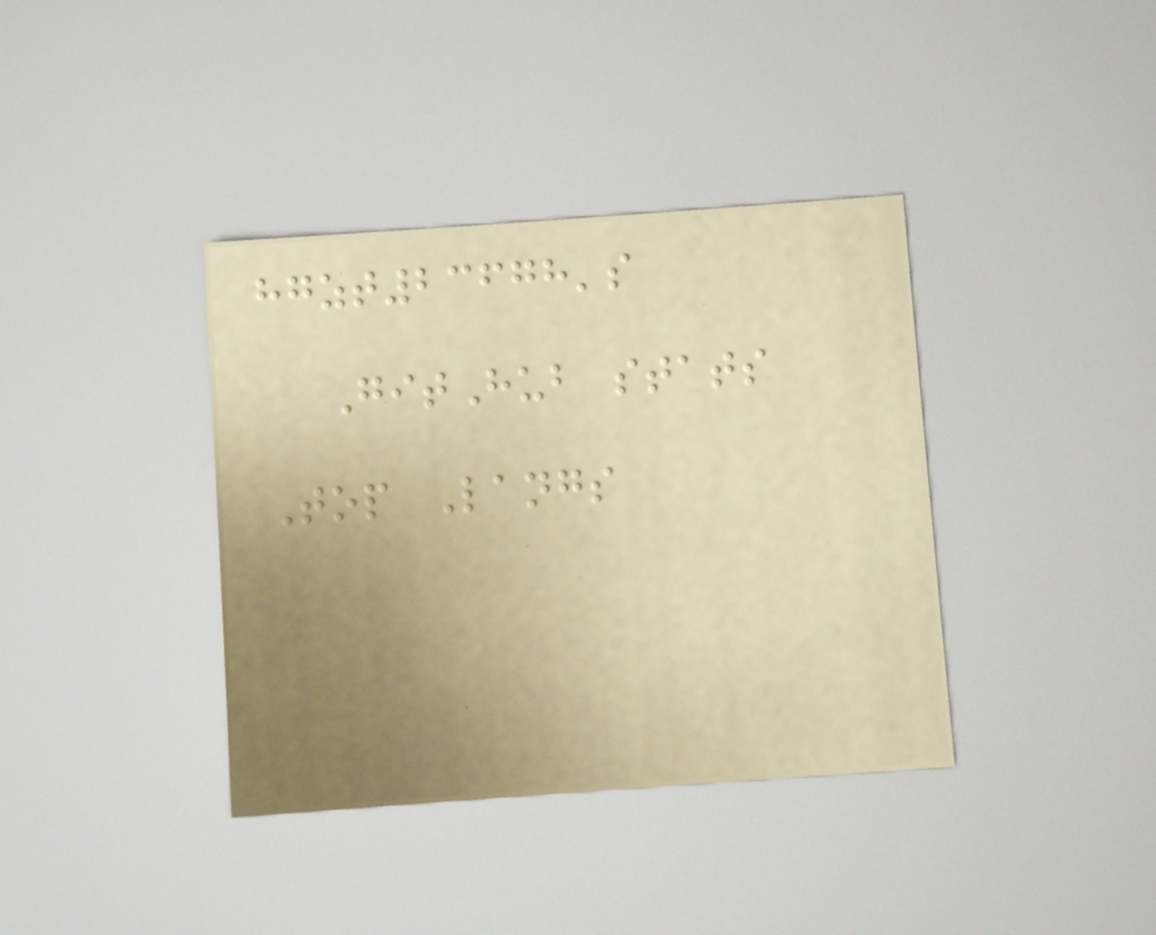hgzt23678's
GitHub stats
Top Langs
